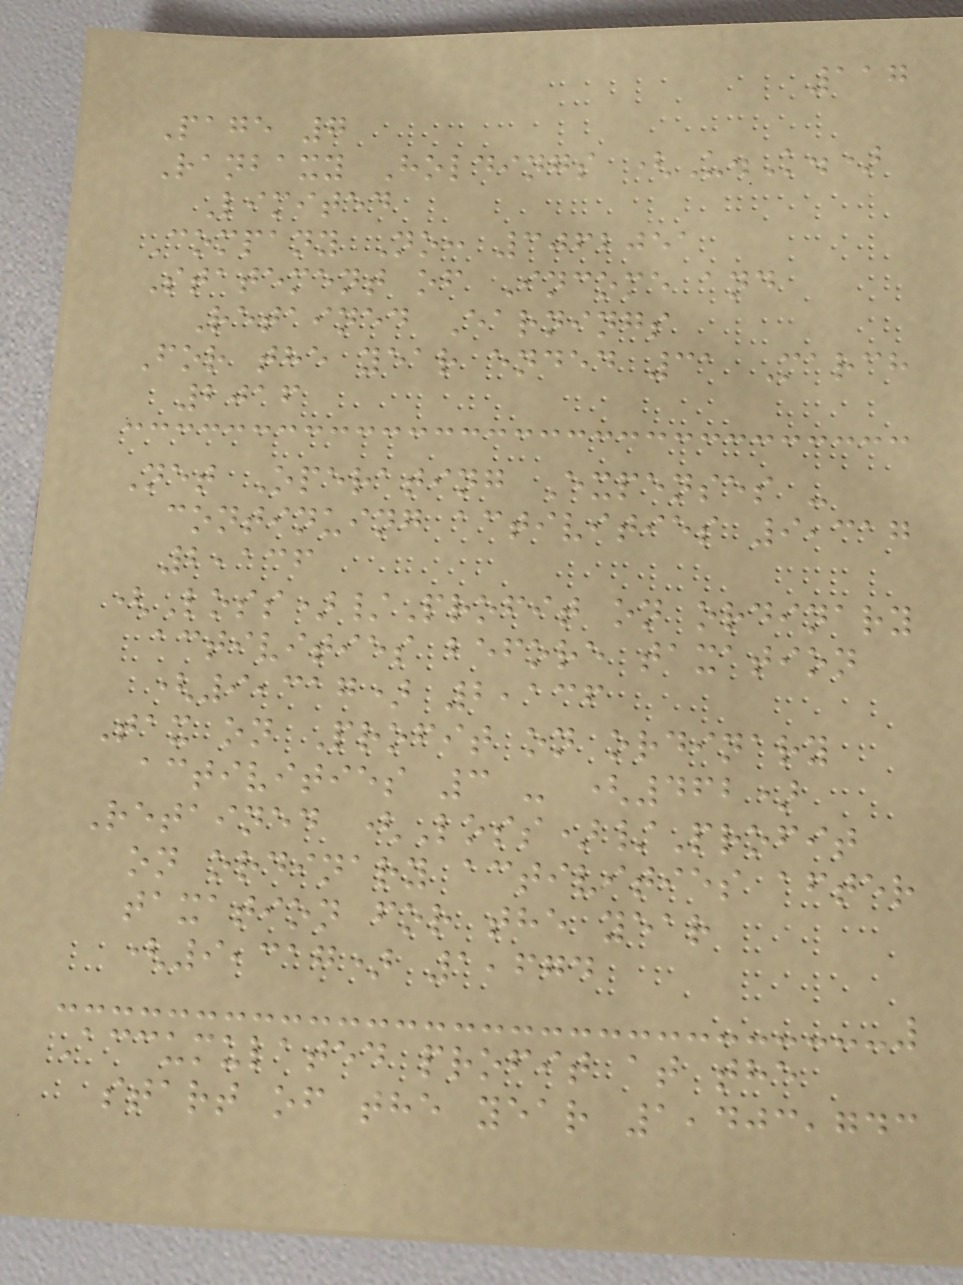117
Page 7
Ranbaxy Holdings (U.K.)
Limited
Company No: 3062051
Statement of Income and
Retained Earnings
For the year ended 31 March
2016
Net Operating Expenses -
continuing activities 9,317
2,136
(Loss)/Profit on ordinary
activities before taxation
(9,317) 2,136
Tax on Profit on ordinary
activities 3 - (462)
Retained (Loss)/Profit
on ordinary activities after
taxation for the year
(9,317) 1,674
Accumulated profit at the
start of the year 1,403,743
